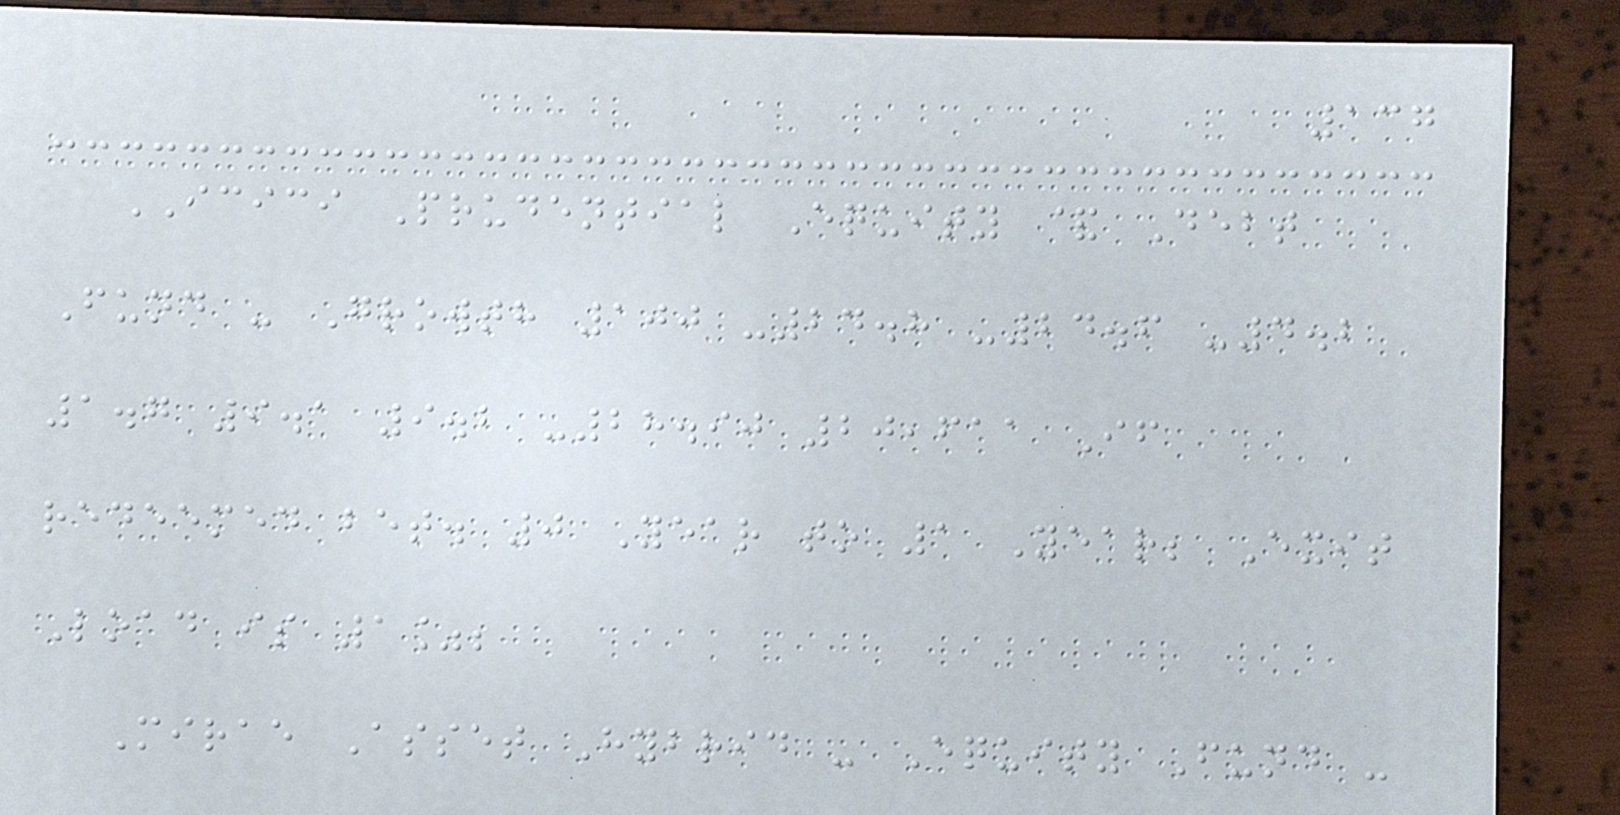137
ICICI Prudential Equity & Debt
Fund - Growth 100 -24.8 -24.6 -4.2
1.7 9.1 9.2 -28.90 20,611 If
redeemed bet. 0 Year to 1 Year; Exit
Load is 1%;
Mirae Asset Hybrid - Equity Fund -
